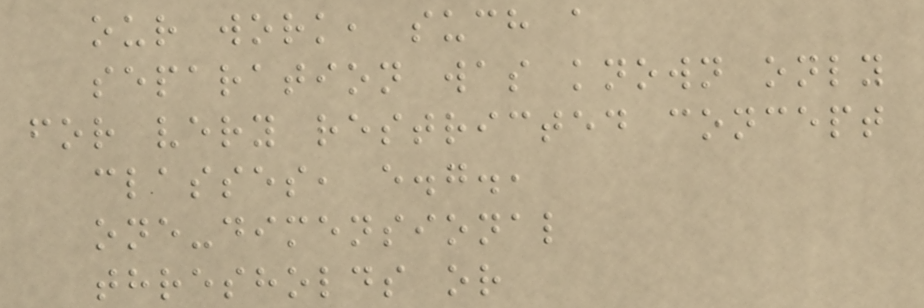our work, such a
separation was known only
for very restricted concept
classes, e.g.,
one-dimensional
thresholds or
